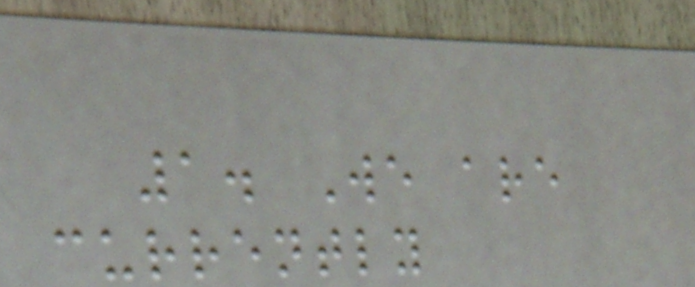1. We are
currently
